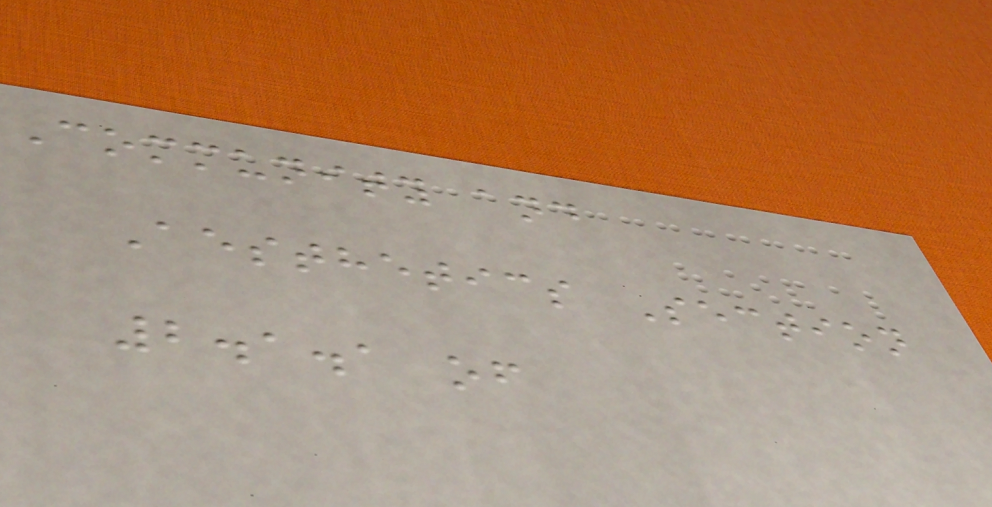Community and
Aesthetics Section
2.1.1 of
